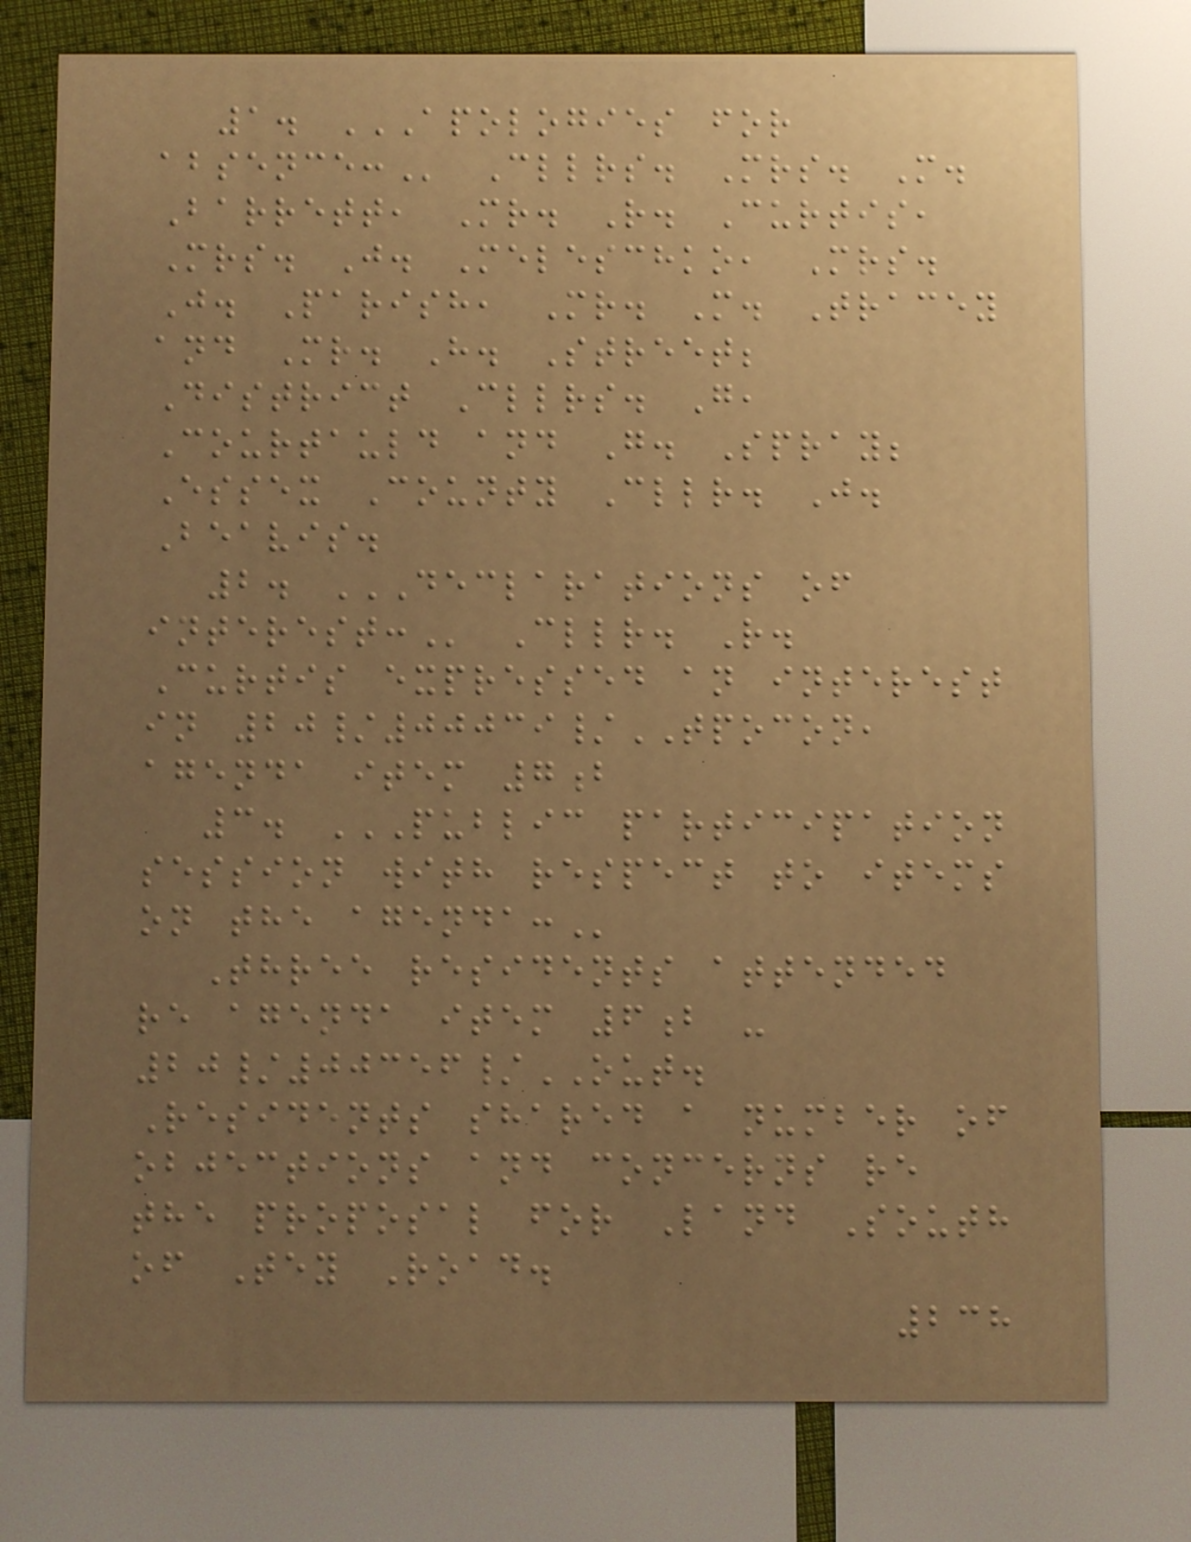1. APOLOGIES FOR
ABSENCE: Cllrs. Mrs. M.
Barrett, Mr. R. Curtis,
Mrs. J. Meleschko, Mrs.
J. Parish, Mr. M. Tracey
and Mr. H. Street;
District Cllrs. G,
Courtauld and G. Spray;
Essex County Cllr. J.
Beavis.
2. DECLARATIONS OF
INTEREST: Cllr. R.
Curtis expressed an interest
in 20/00039/TPOCON,
agenda item 7b
3. PUBLIC PARTICIPATION
SESSION WITH RESPECT TO ITEMS
ON THE AGENDA:
Three residents attended
re agenda item 6b -
20/00356/OUT.
Residents shared a number of
objections and concerns re
the proposal for Land South
of Tey Road.
238
